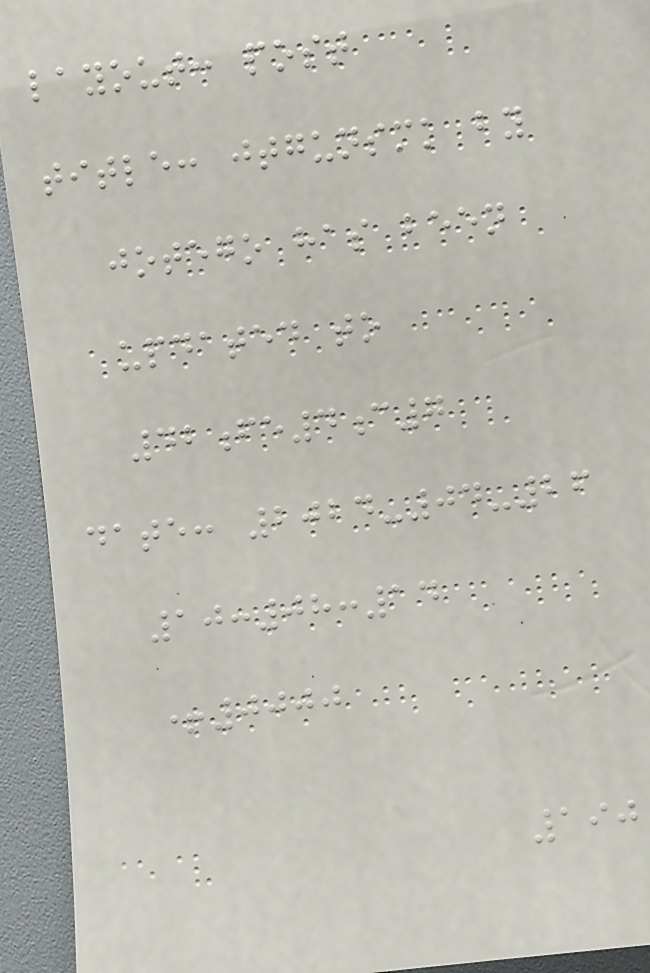layout: post
title: jtgunsmk by
jotego has been
updated to
42fe4c7
date: 2024-04-26
10:08:14
+0000
190
